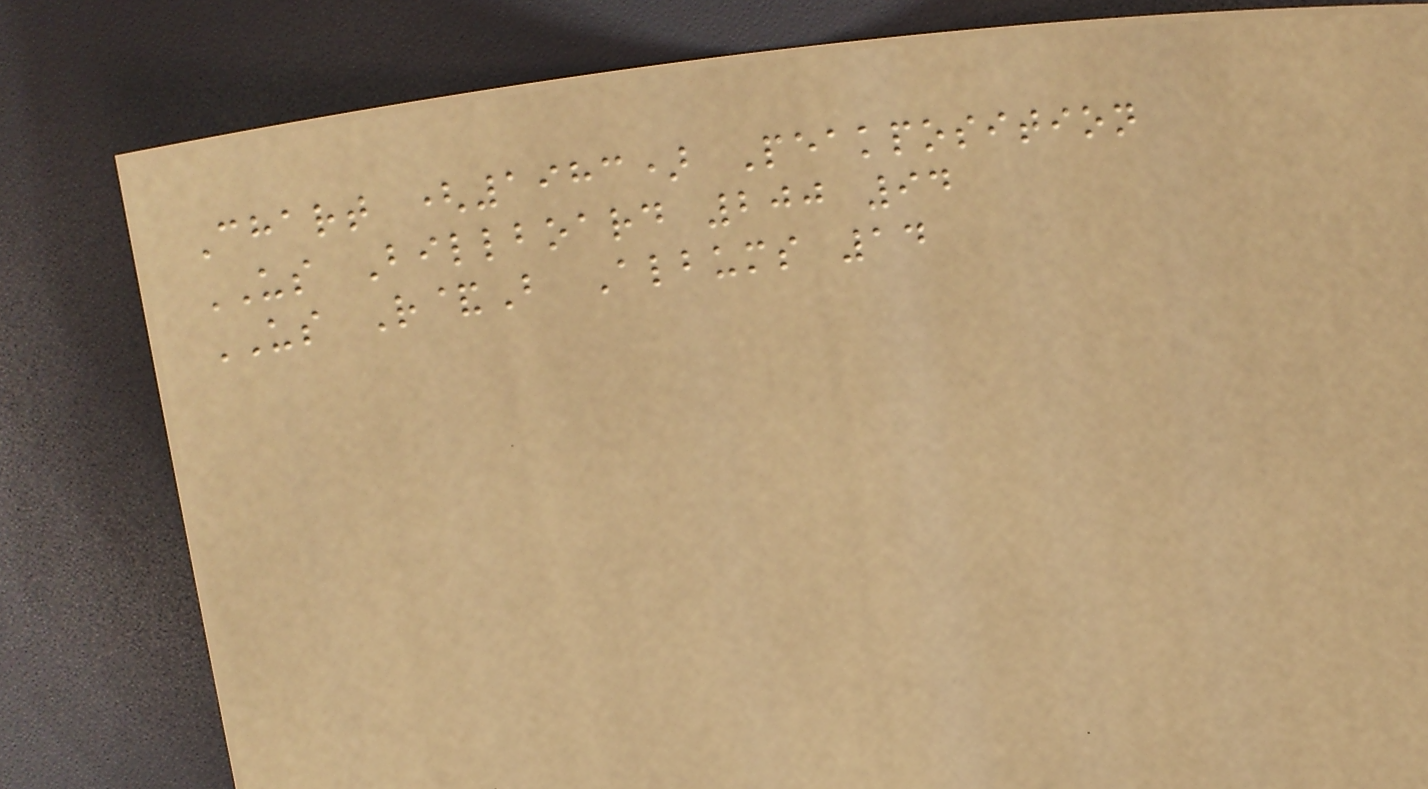Chart (1983) Peakposition
US Billboard 200 94
US R&B Albums 14
